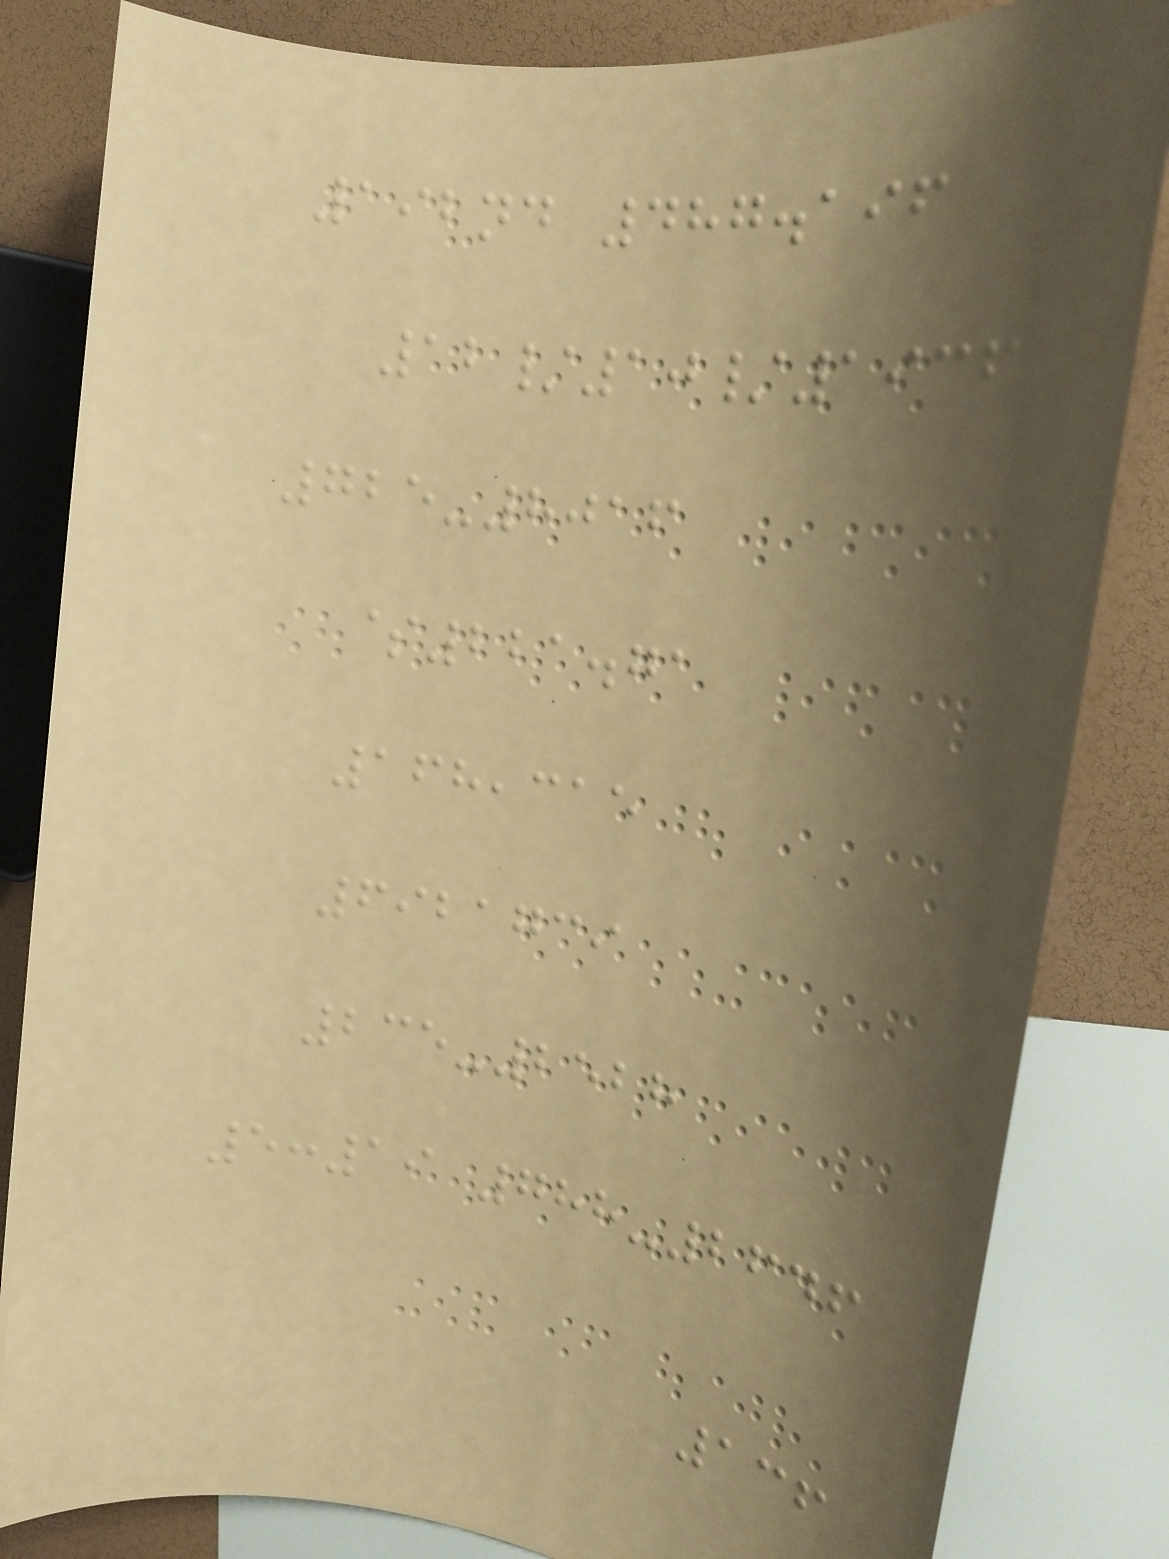192nd 487.196
12/10/1936
725-8016
$221.71
168,315
6921739
235-2528
5:19 788-2646
136
